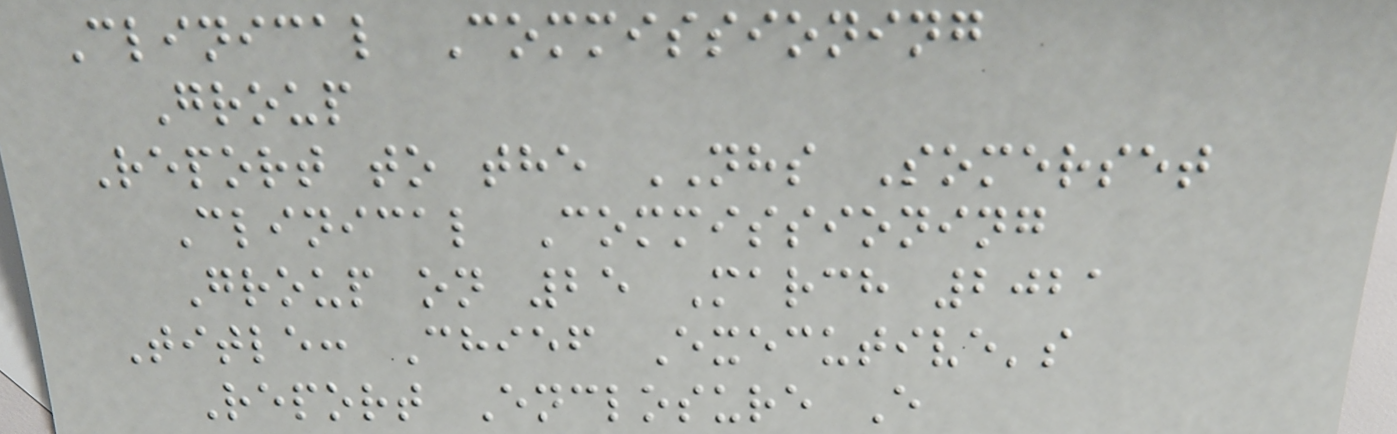Clinical Commissioning
Group
Report to the NHS Somerset
Clinical Commissioning
Group on 25 March 2021
Title: Chief Executive's
Report Enclosure E
